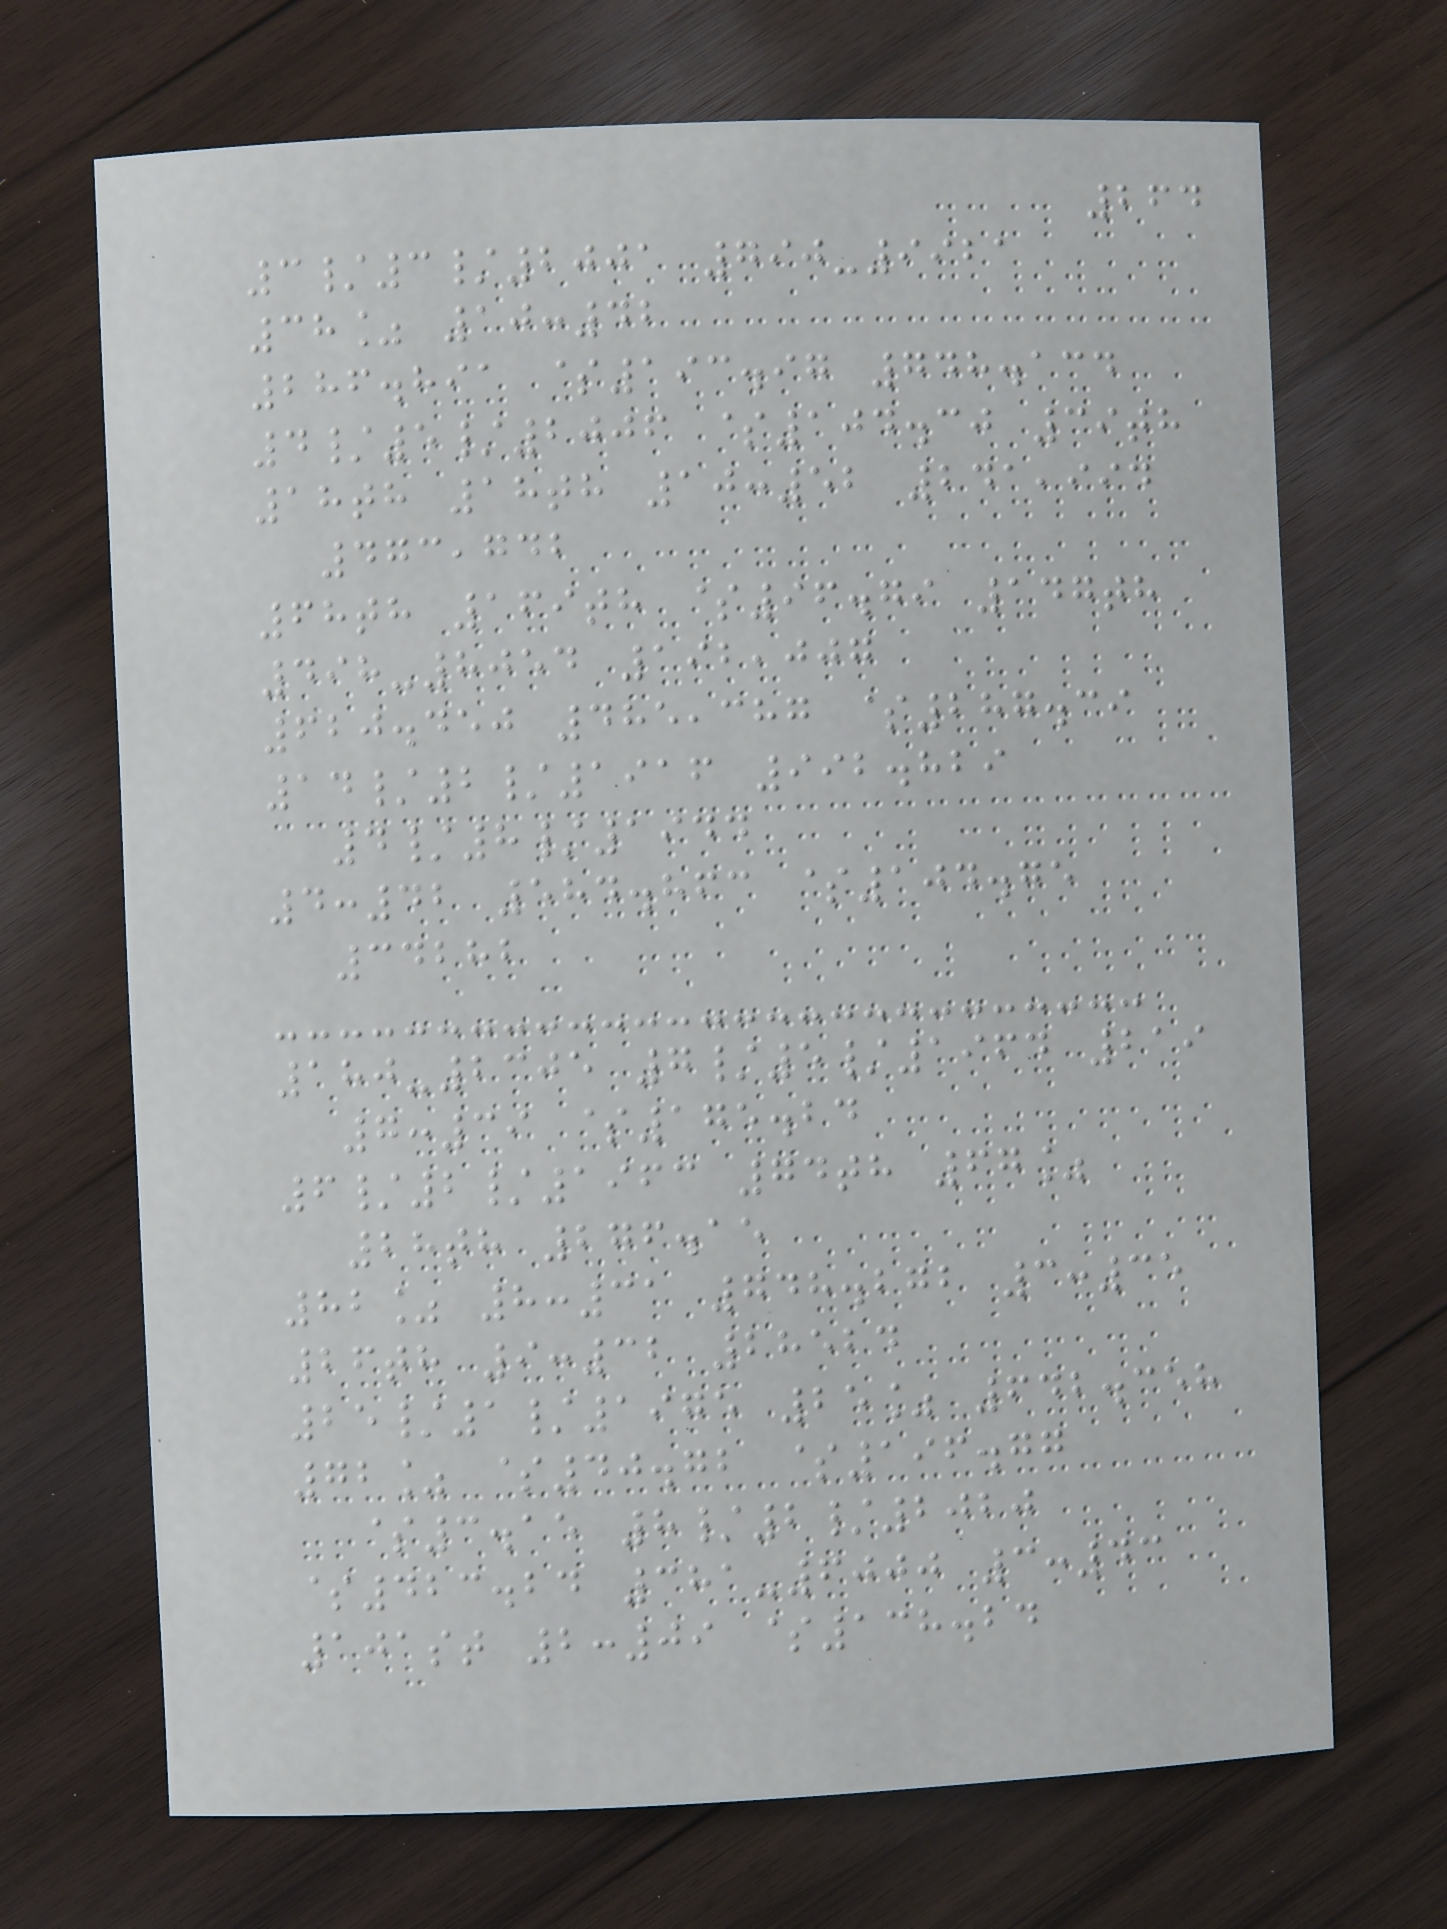264
3/3/2001 790-9921
38% 10:42
286.891 $193.97 748.134
4/5/2006 $104.30 39th
18th 18th 10:52 241,994
473,742
68th 169th $96.79 147th
498-8054 192,007
620.450 485,387 $287.39
14/2/1916 992.829
4/8/1944
4:42 584.863 $104.75
34282
180-2305 7/5/1964 219
7:39 $175.24
6/2/1963 74th 67%
28th 276.15
82% 8:31 748.272 3:35
26th 9:32 28524
25/1/1975 25% 642.358
72% $40.72 $196.77
$3.15 8/2/2020
$423.24 381-6000 3:43
101st 2:09 $138.24
